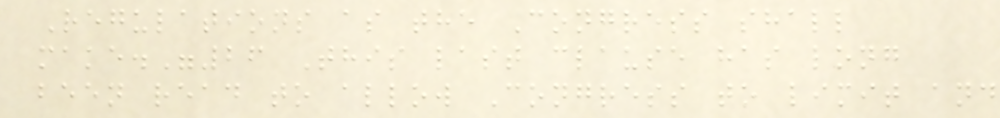Regulations as the Congress shall
make."26 This last clause has long
been read to allow Congress to limit and
